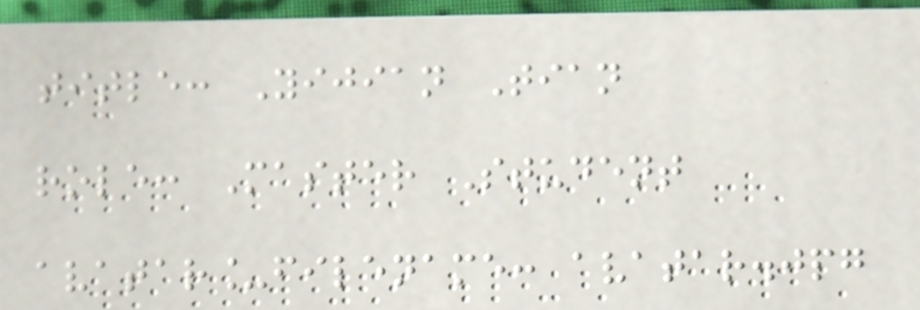title: Yijian Tian
role: Master Student
avatar_filename: avatar.jpg
